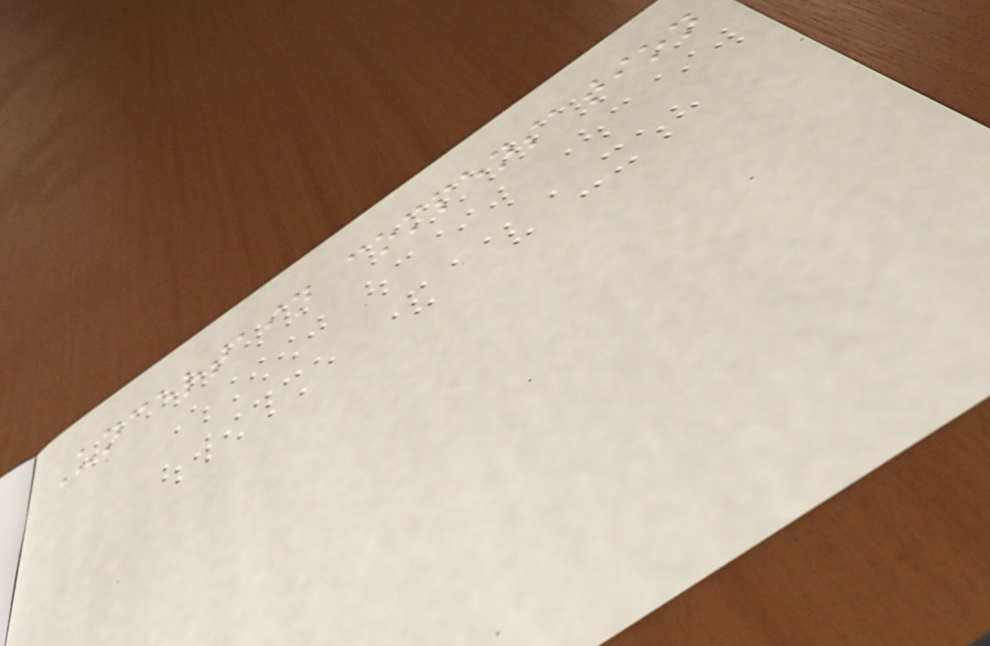Uncertain compensation
